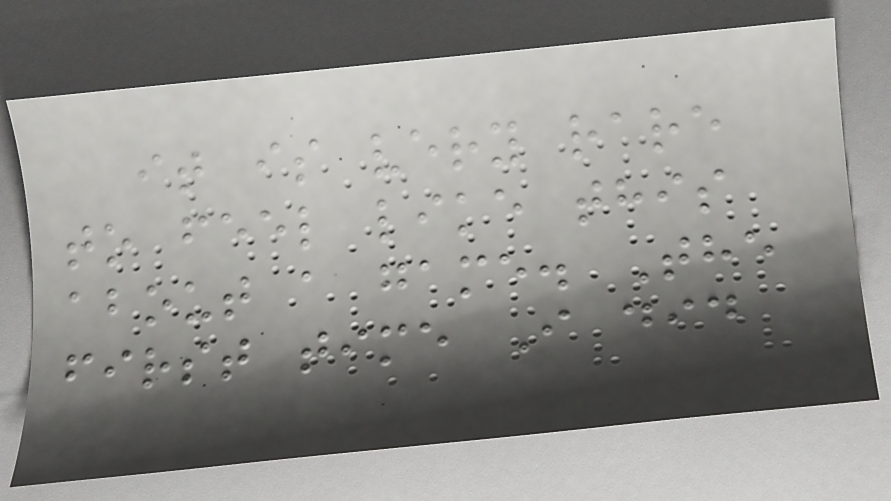it is very rare
to feel like this
about a game. The
first time I did
